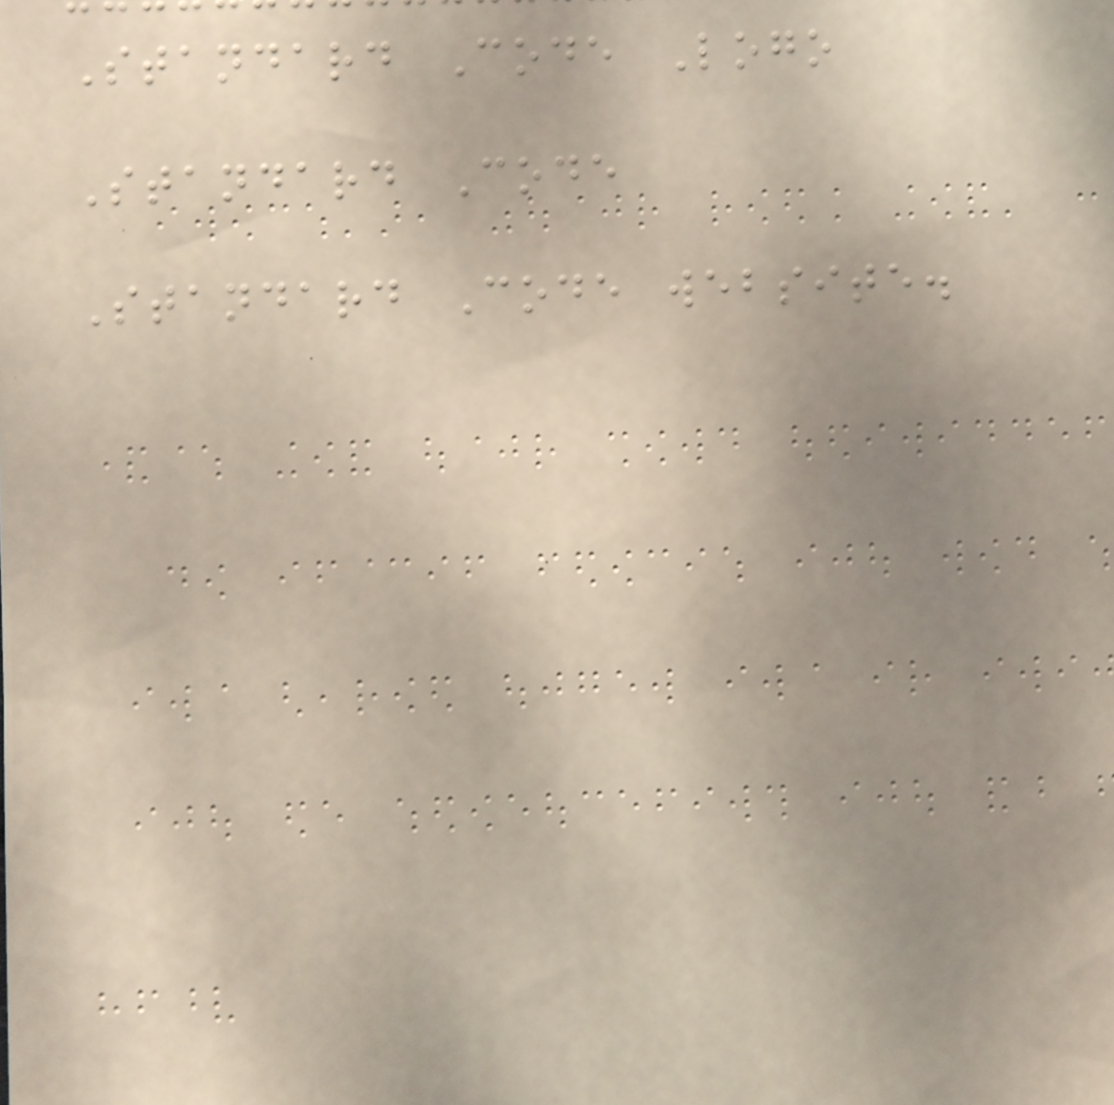Standard Code Logo
Standard Code
Standard Code website.
